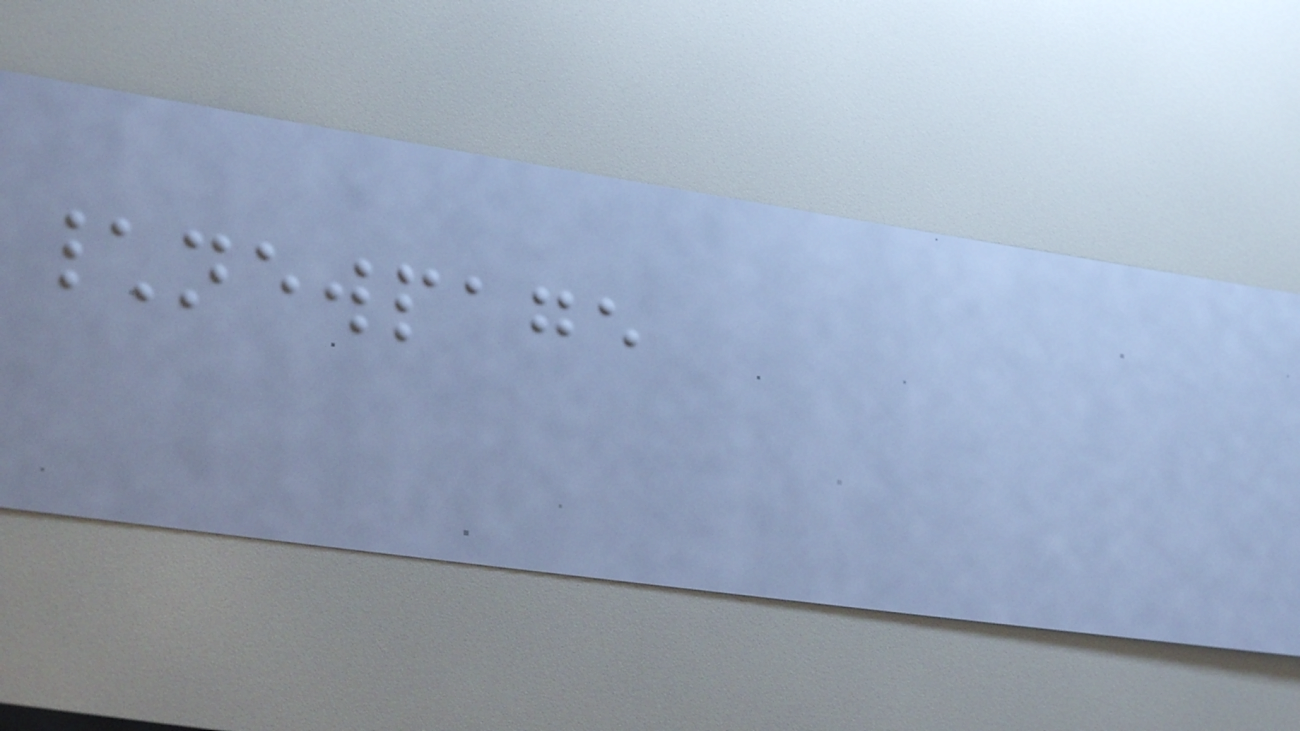\newpage
